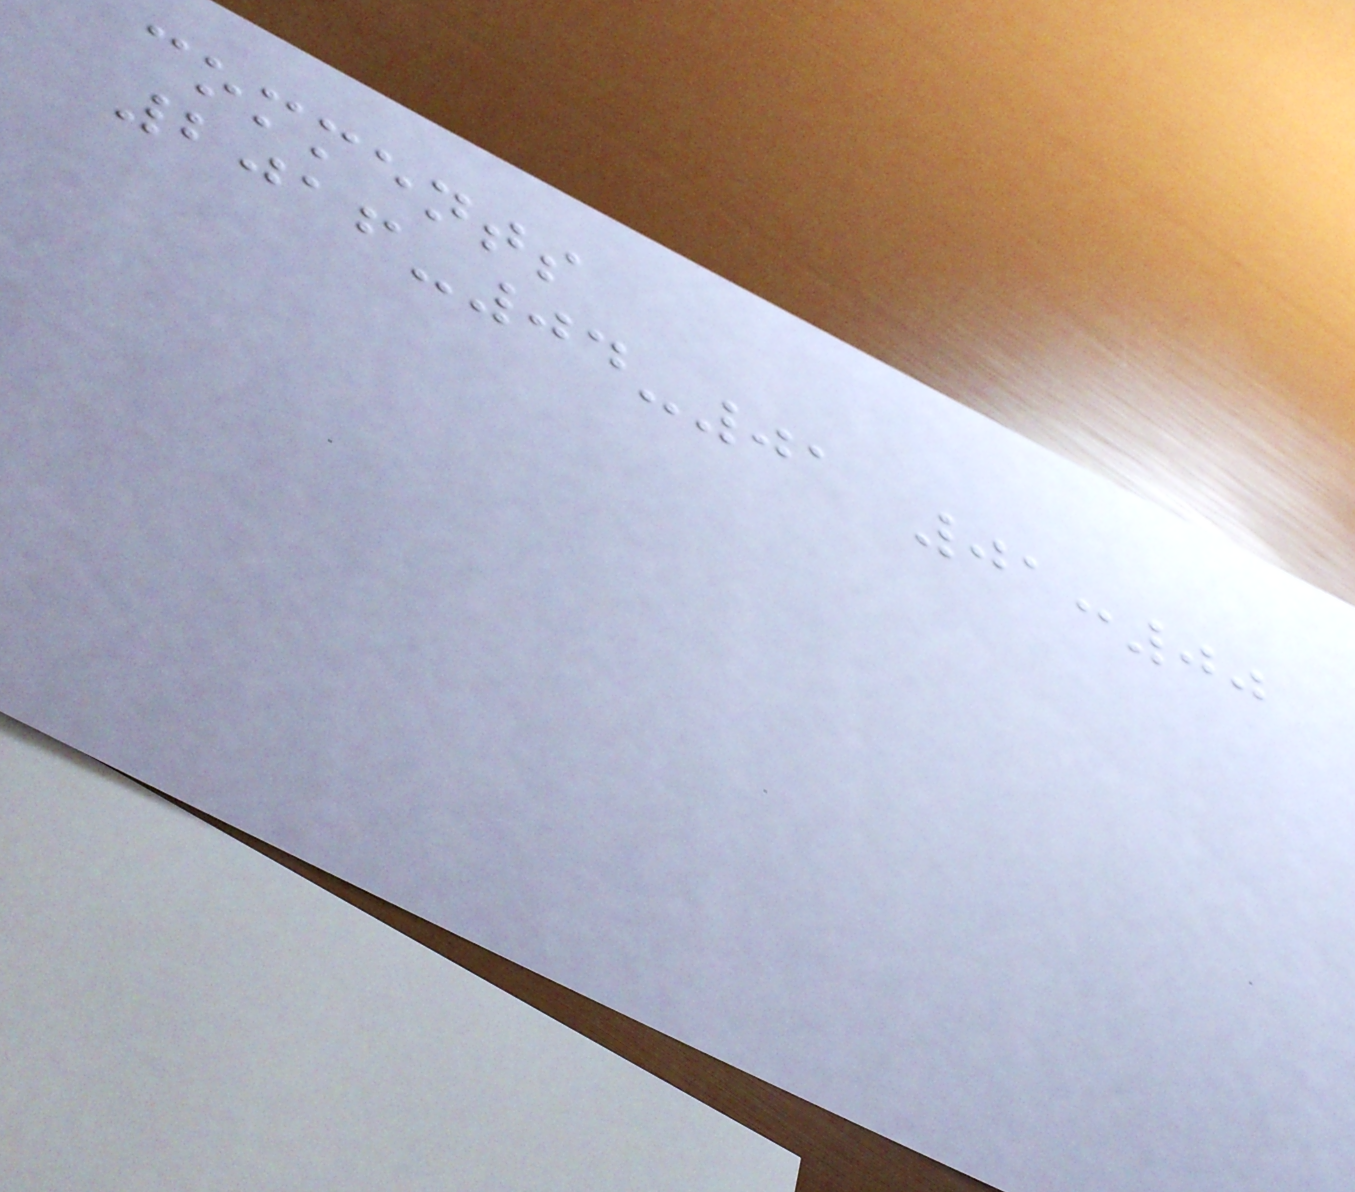comments
2016-04-01 01:00
